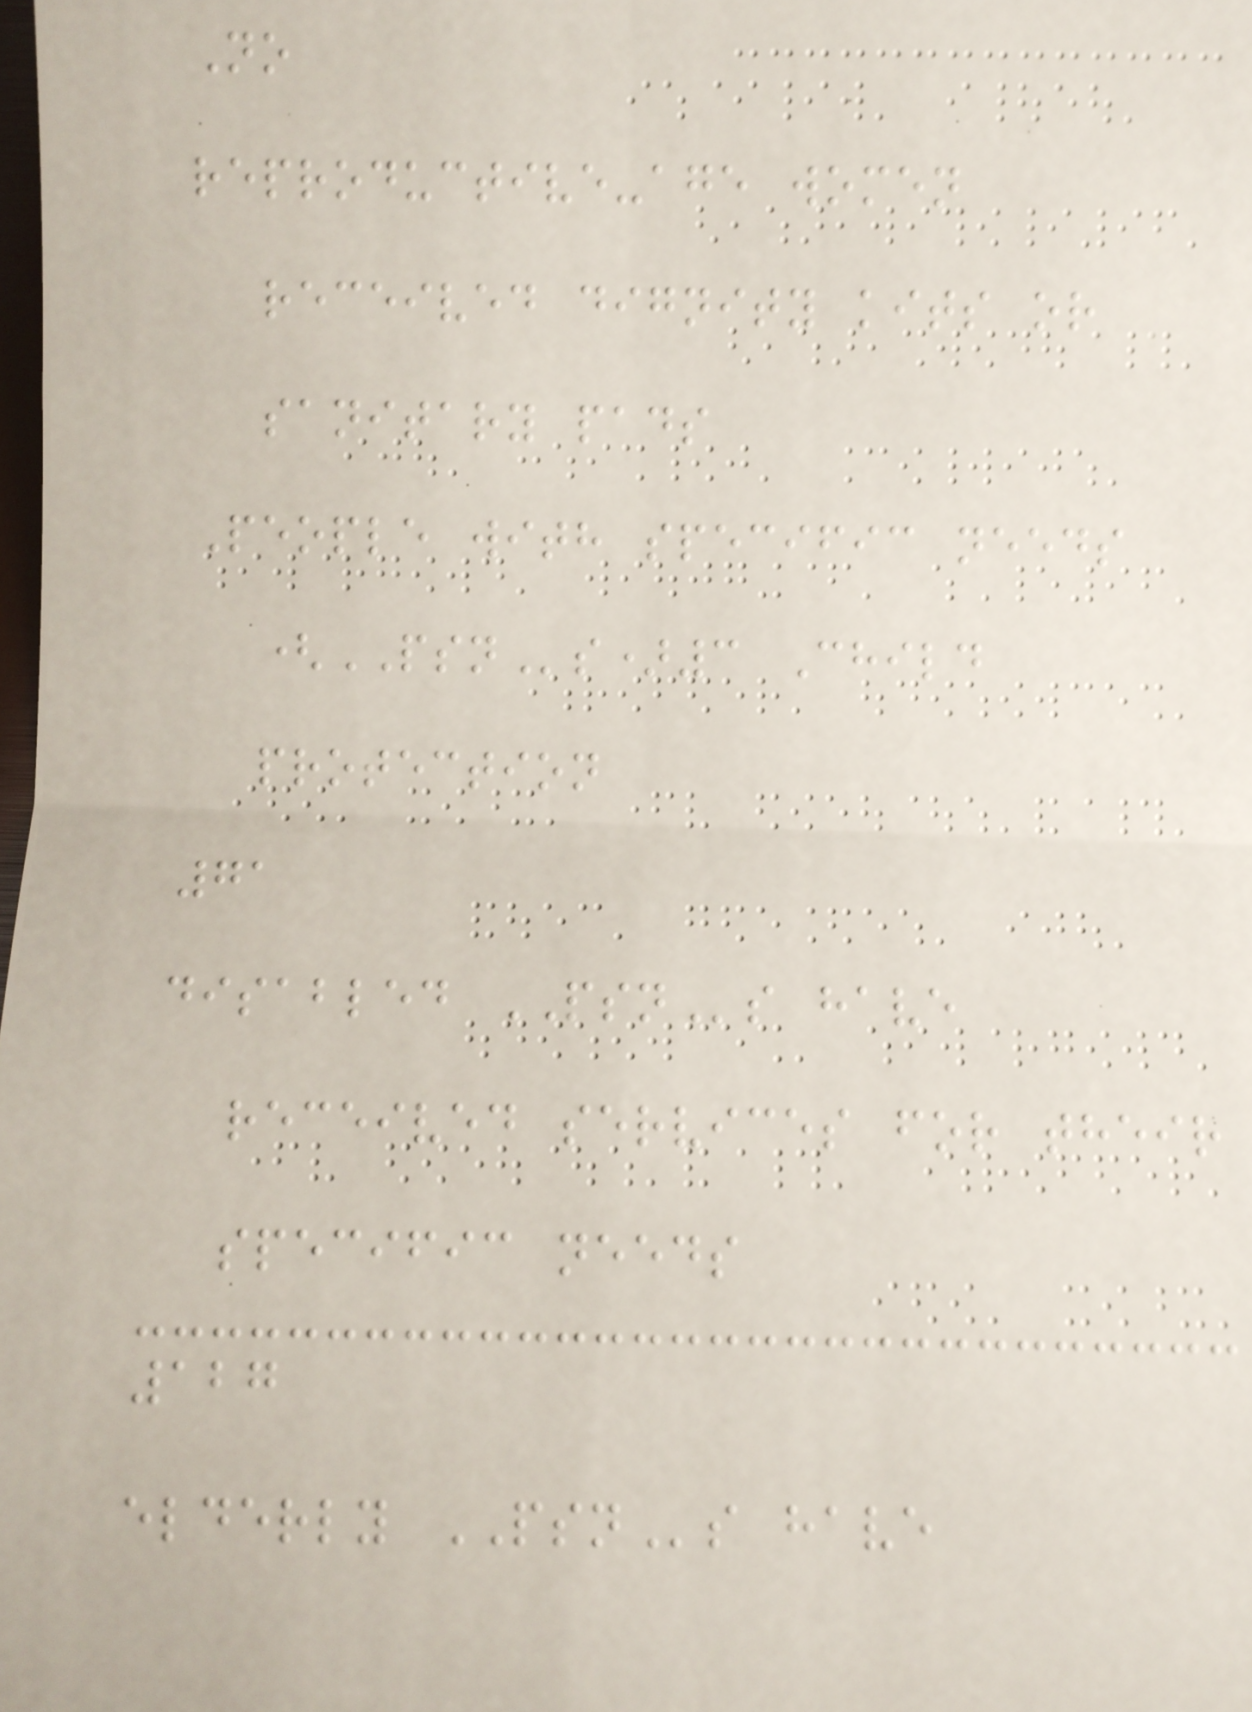No
reproductive-age women
received dignity kits or
sanitary pads
People with specific needs
(PSNs)3 Child
protection
71
disabled PSNs have
received services for their
specific needs
127
elderly PSNs have
